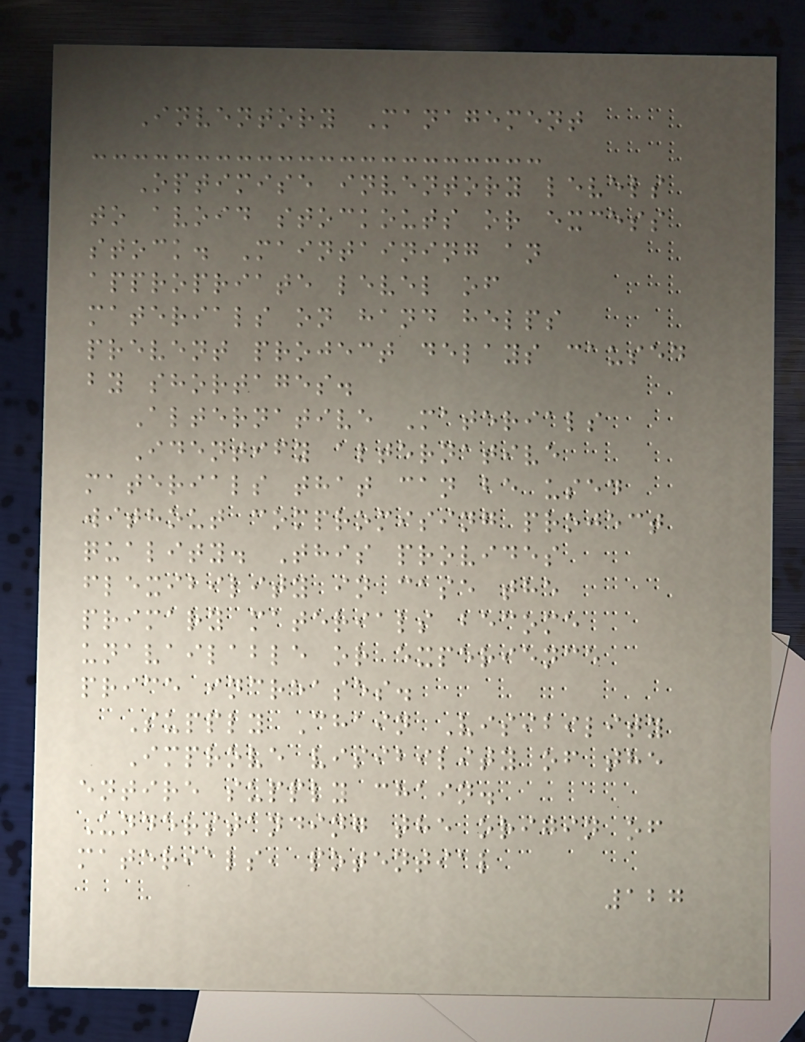Inventory Management
Optimise inventory levels
to avoid stockouts or excess
stock. Maintaining an
appropriate level of
materials on hand helps
prevent project delays caused
by shortages.
Alternative Materials
Identify alternative
materials that can be used
without compromising project
quality. This provides
flexibility in case the
primary materials become
unavailable or experience
price increases.
Supply Chain Visibility
Improve visibility of the
entire supply chain.
Understanding the origin of
materials, potential
127
